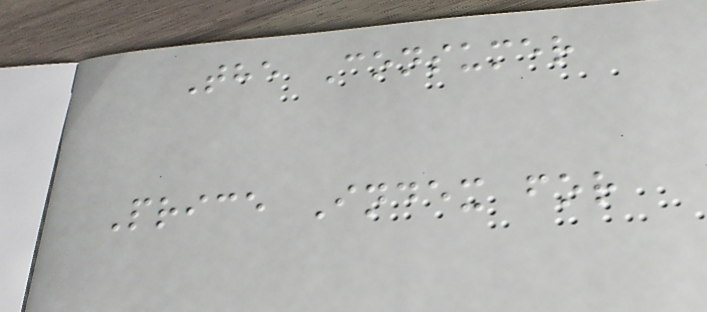The Consumer
Price Index for
